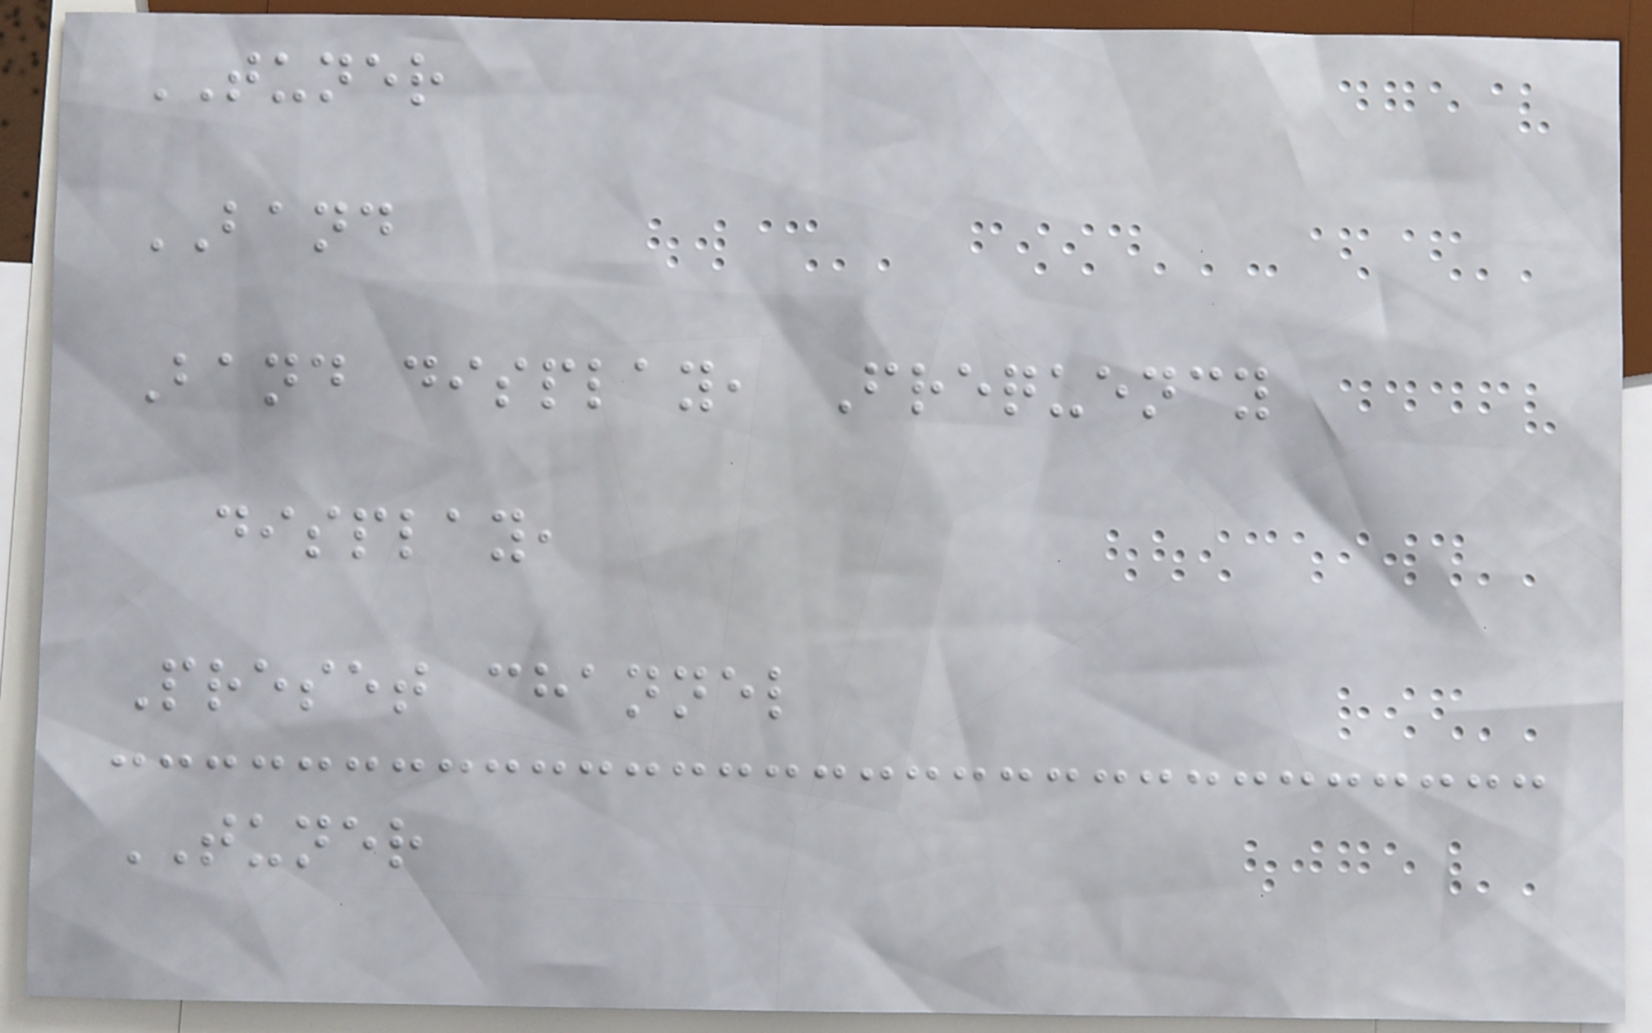TUNER
BAND
Band display, Frequency
display,
Preset channel
TUNER
